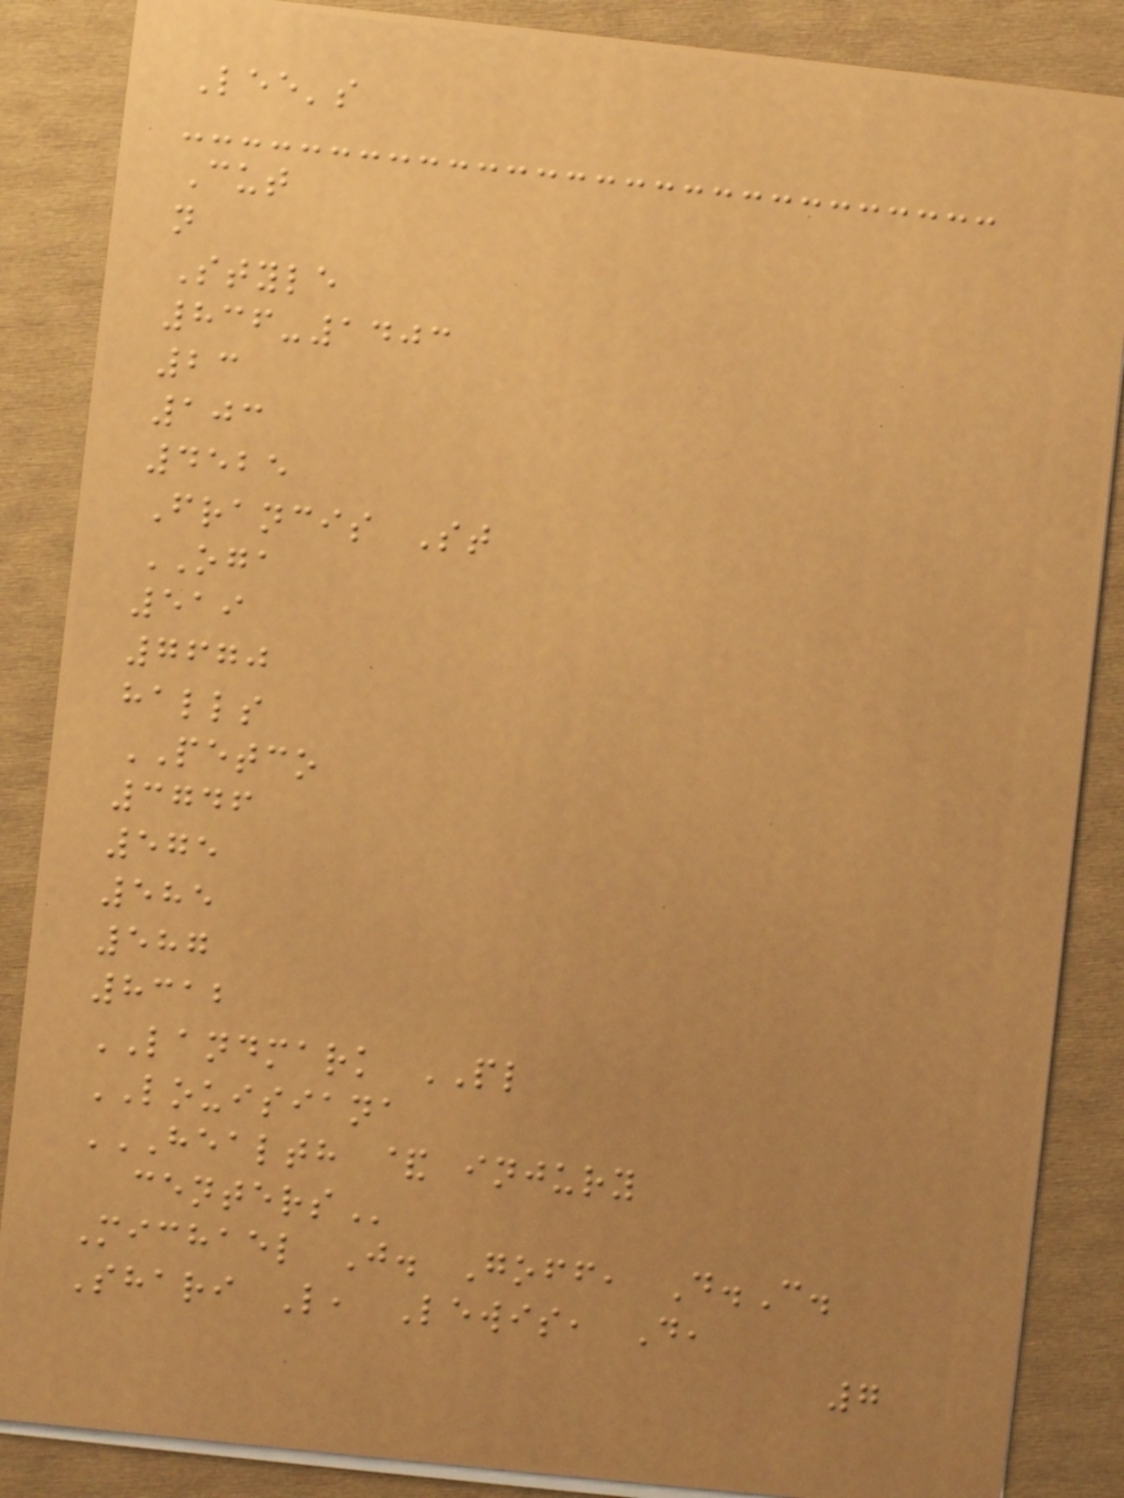Lee's
Cut
n
Style
836-1403
23
103
4525
Francis St
OGA
519
7670
halls
PETCO
3746
575
585
587
8312
LANDMARK PL
LOUISIANA
HEALTH & INJURY
CENTERS
Michael J. Goff, D.C.
Shari L, Lewis, D,
7
